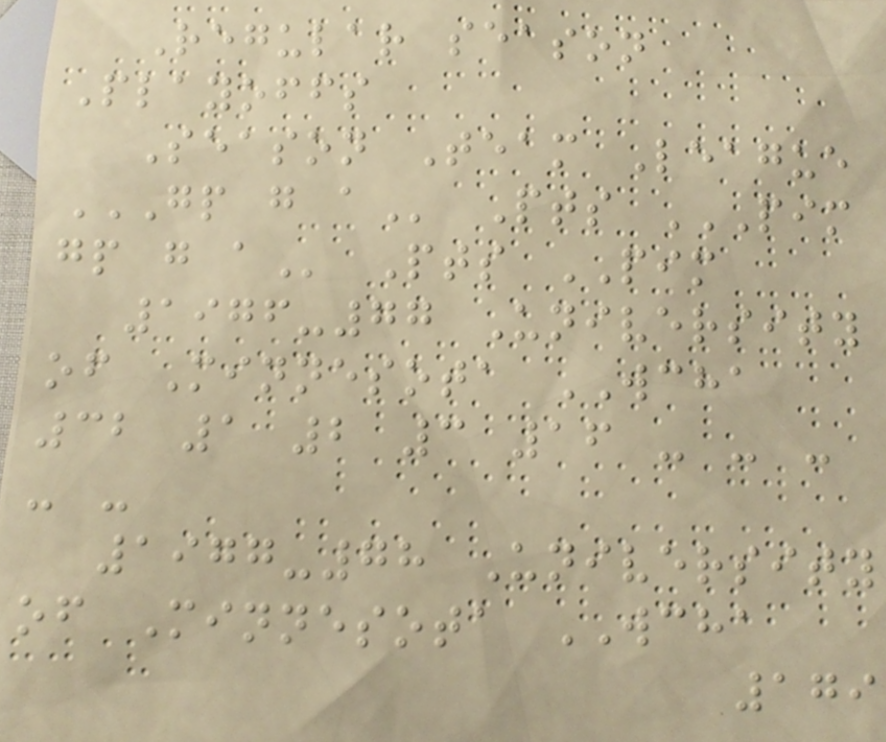Regular season
Playoffs
Season Team League
GP G A Pts PIM
GP G A Pts PIM
1976-77 University
of Minnesota WCHA
32 1 2 3 16 - - -
- -
1977-78 University
of Minnesota WCHA
179
